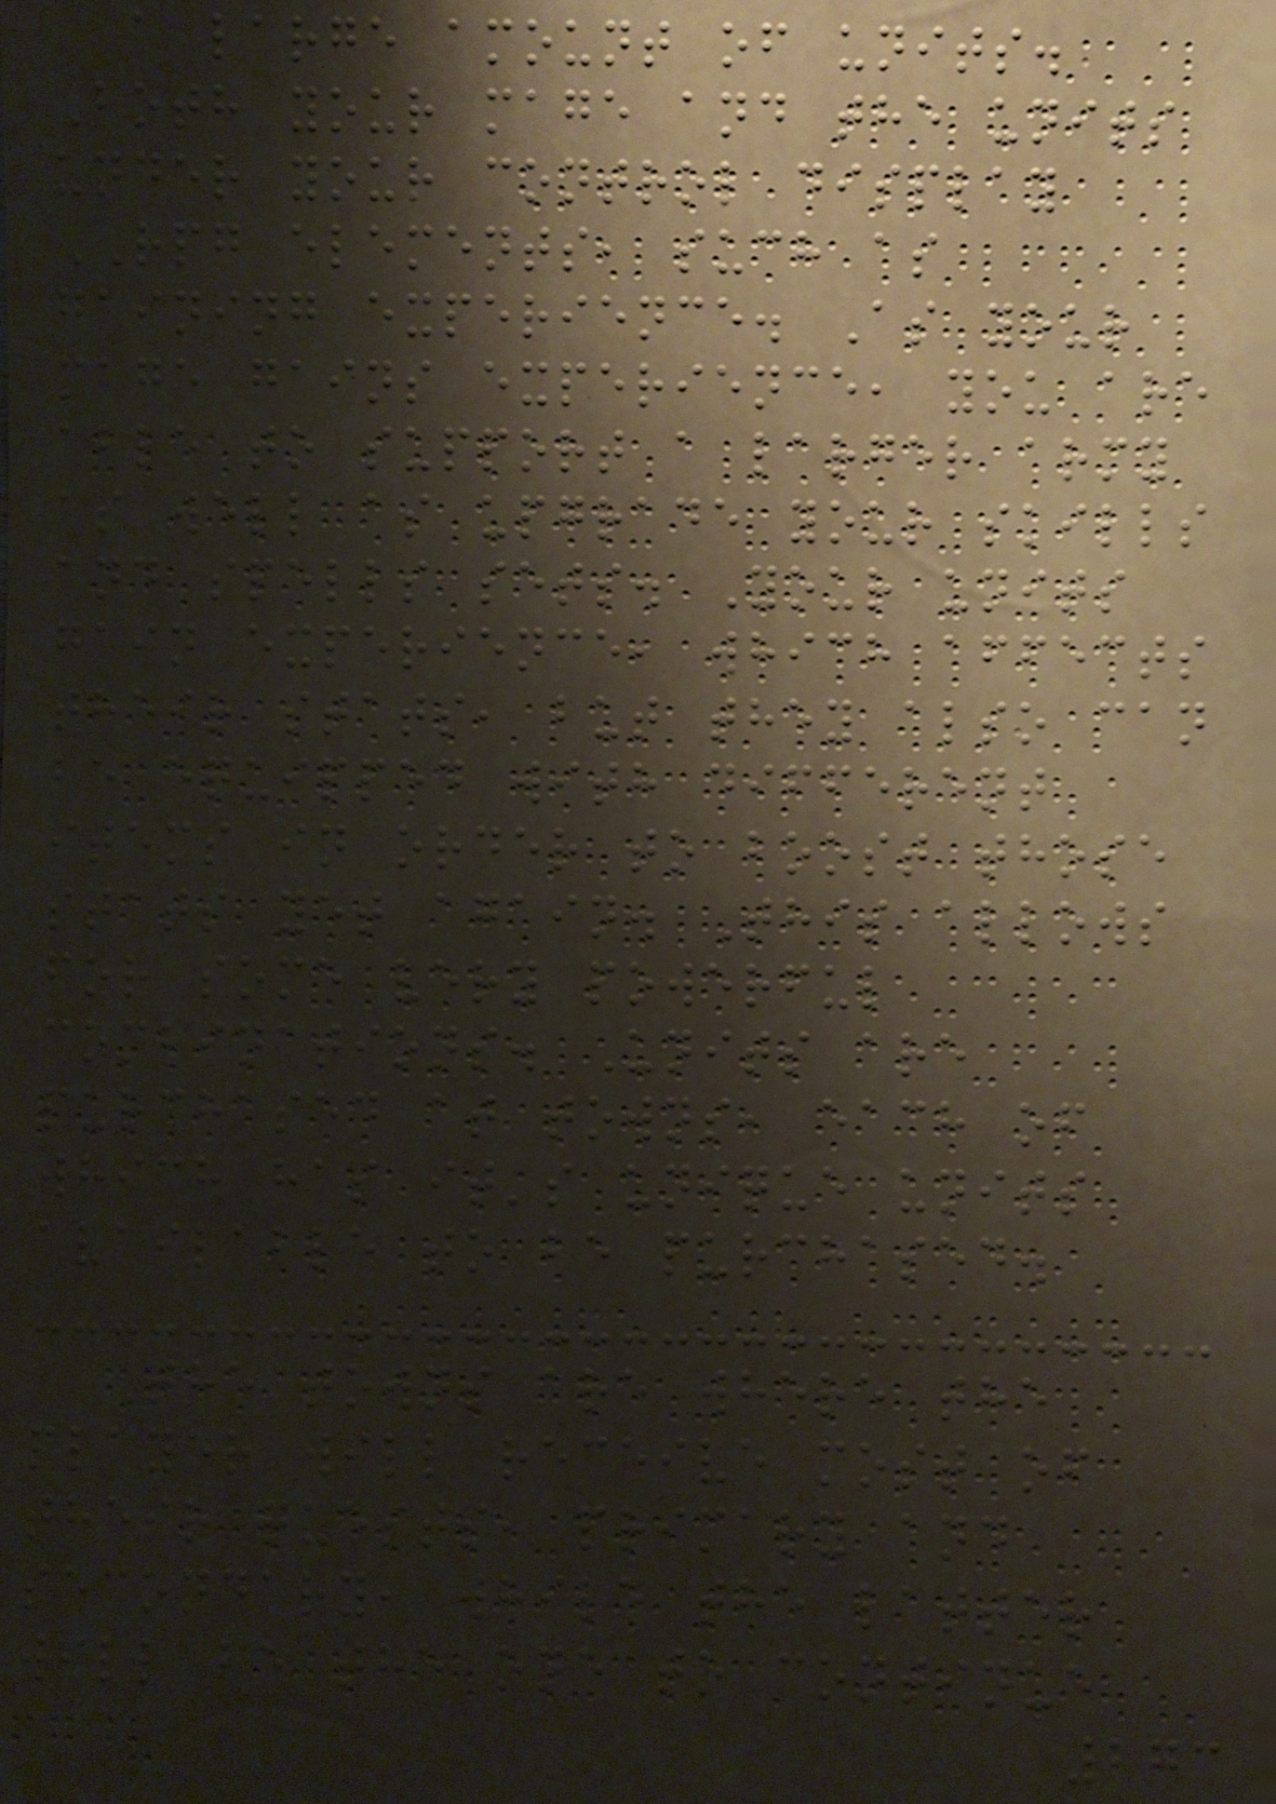a large amount of units.
Both your mage and the units
under your control display
RPG elements, such as
gaining experience. As your
mage gains experience, you are
able to support a larger army
as well as upgrade your skills
and spells sets. Your units
gain experience, which affects
their stats, but they also can
be equipped with different
items in order to boost those
stats yet again. This allows
for some very powerful
combinations. Units are
purchased at towns, each of
which has it's unique units
available to be purchased.
The towns are where the
player will receive most of
their quests, primary and
secondary, while the latter
will be the one to continue
273
